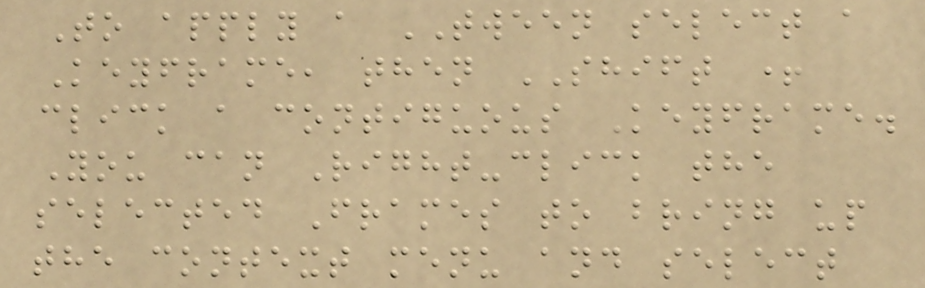To apply a TWEEN select a
Keyframe, then SHIFT +
click a contiguous Keyframe.
You can Right-click the
selected Frames to bring up
the context menu and select
